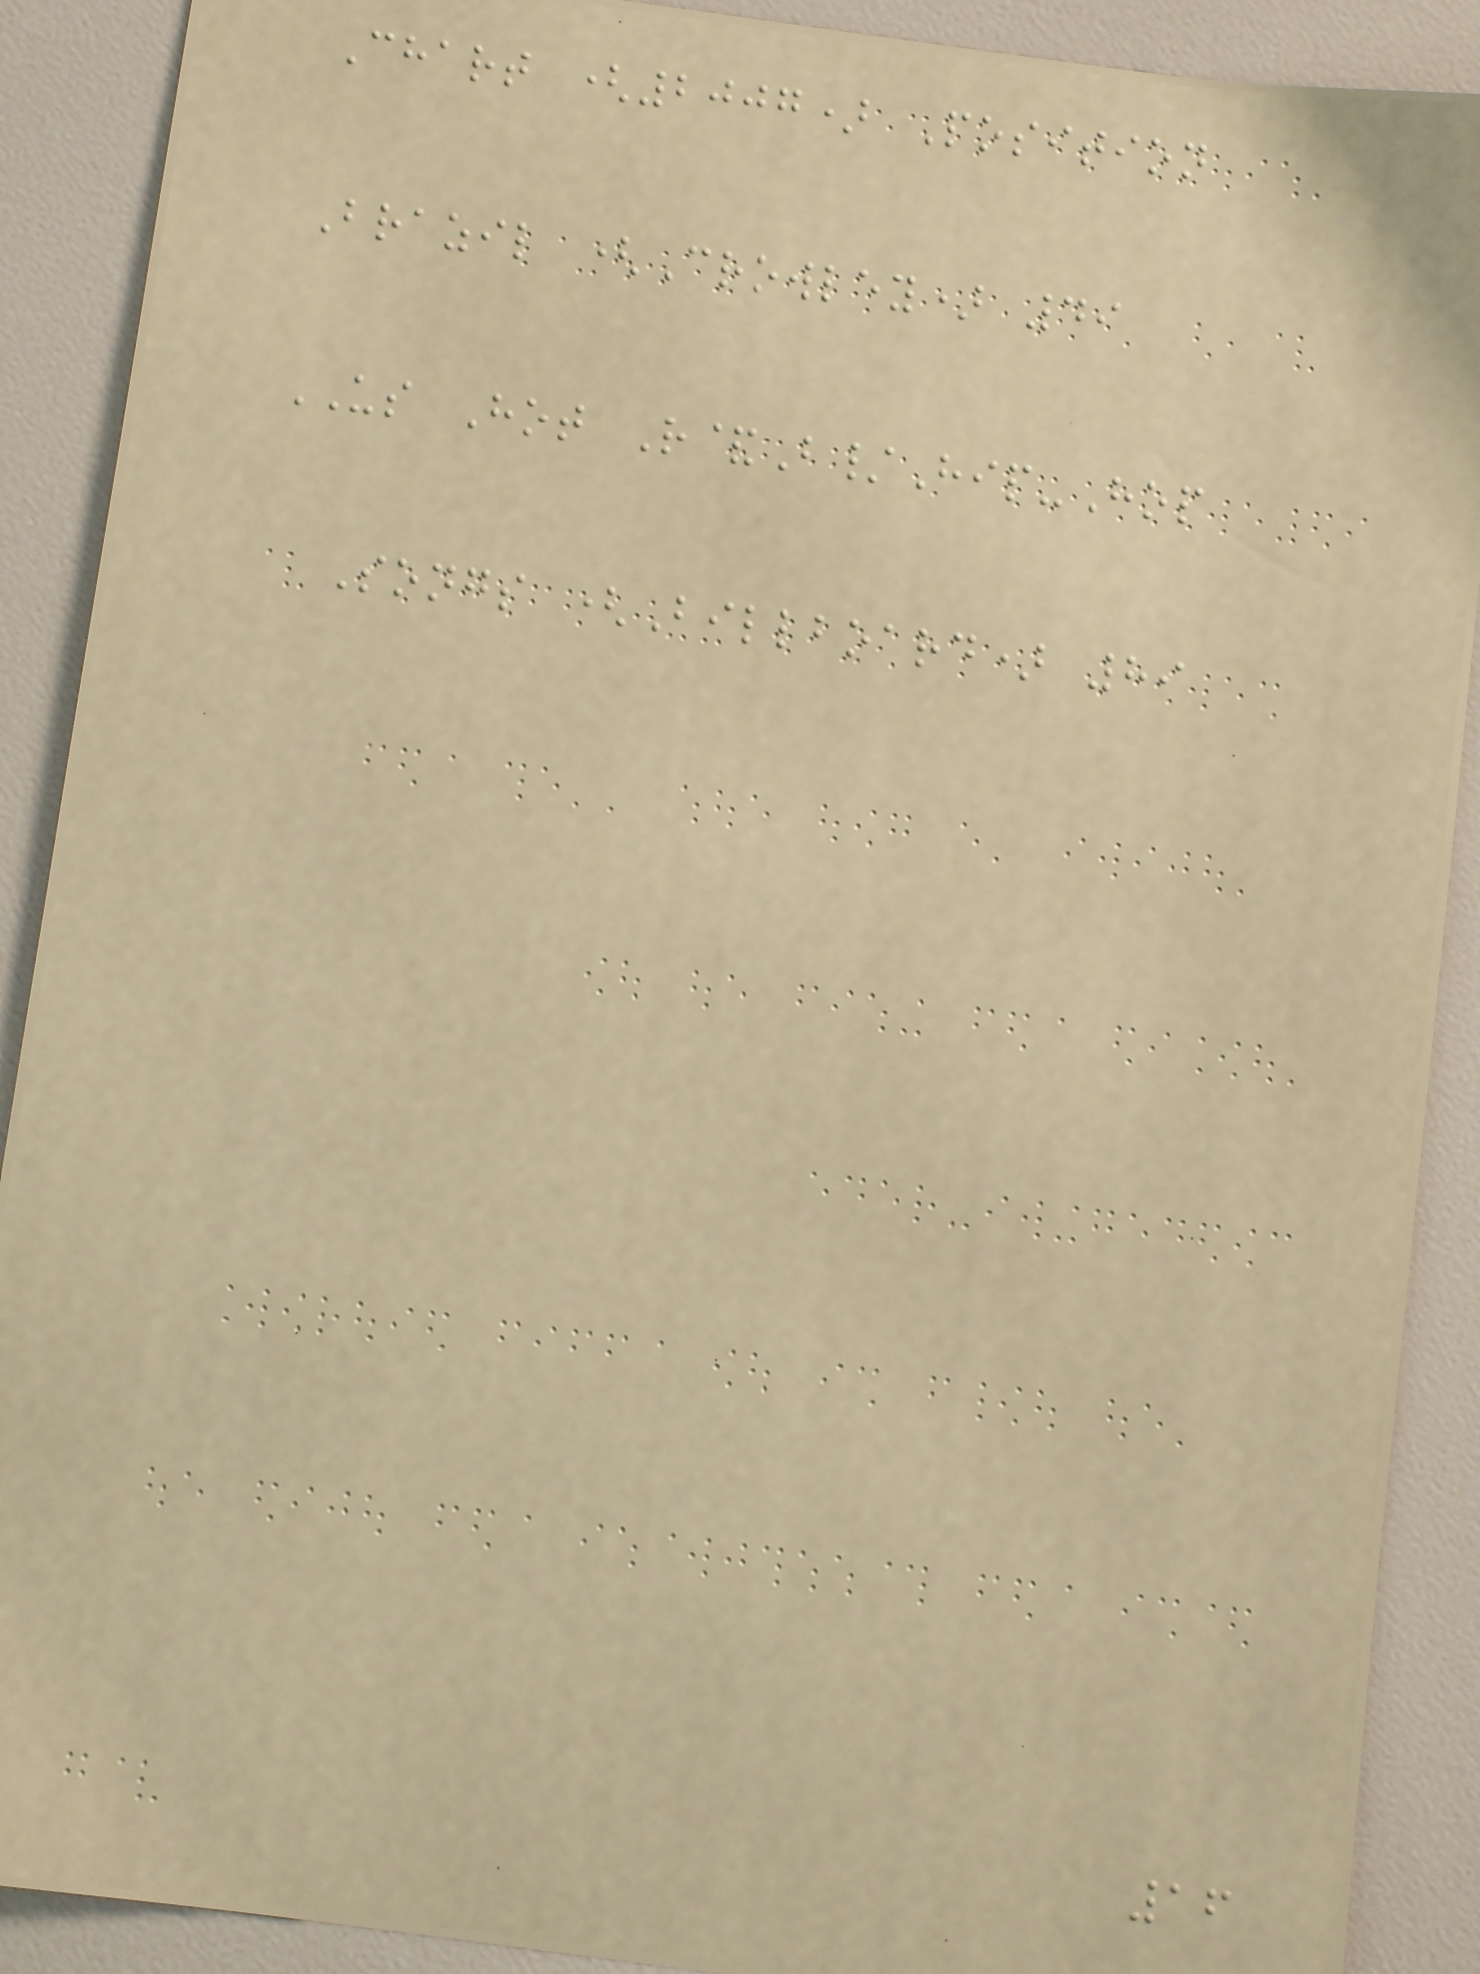Chart (2007) Position
Brazil (Crowley) 49
US Hot R&B/Hip-Hop
Songs (Billboard) 89
16
